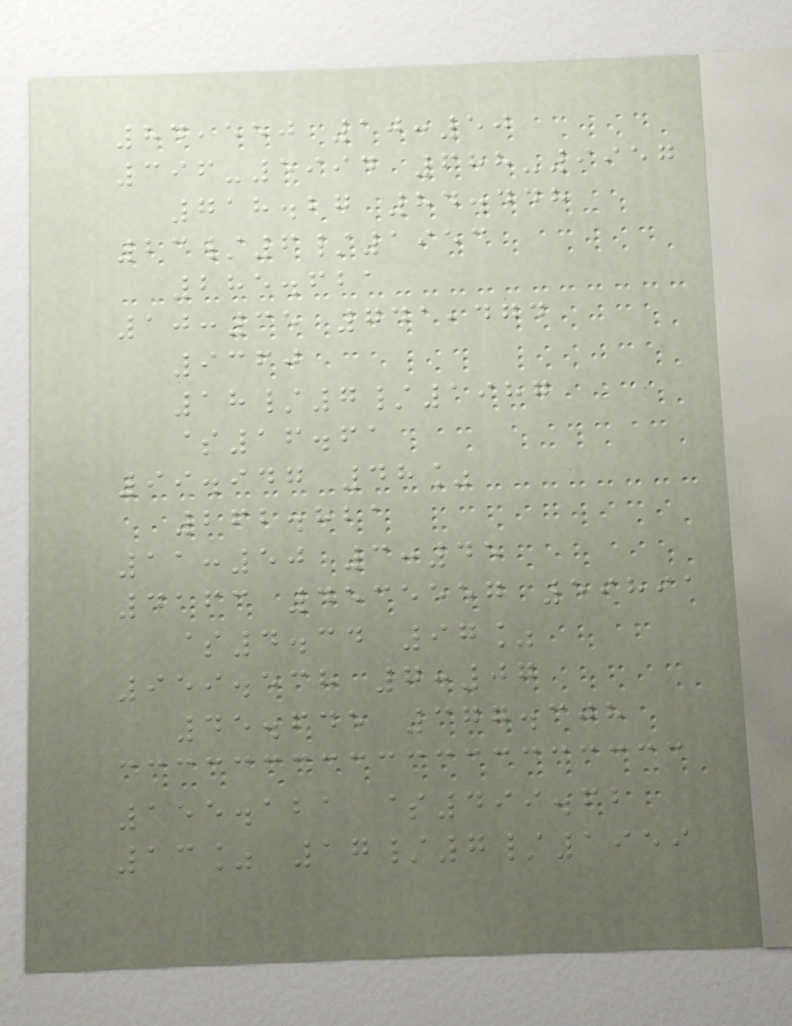84,550 10:50
396-5994 688-9957
718.27 84.448
23/6/1953
285.621
10:35 741,474
9360
18/7/1987
$16.61
99.947 48%
262.821
11:50 3:45
4163 4535557 59891
$4.34 97%
959.538 7:07
45.645 377.308
155.121 $499.62
13% 17/7/1959
